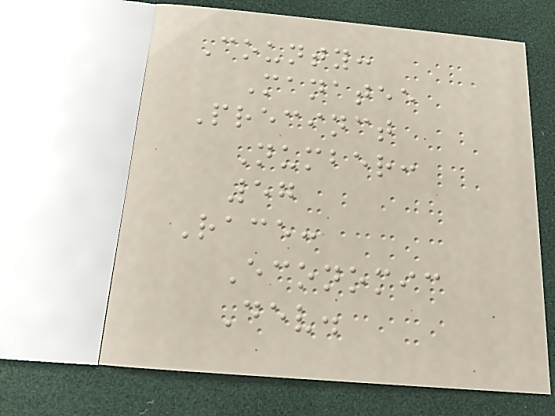County:
Manatee
Precinct
Number:
57
Race:
Economic
Dev.
